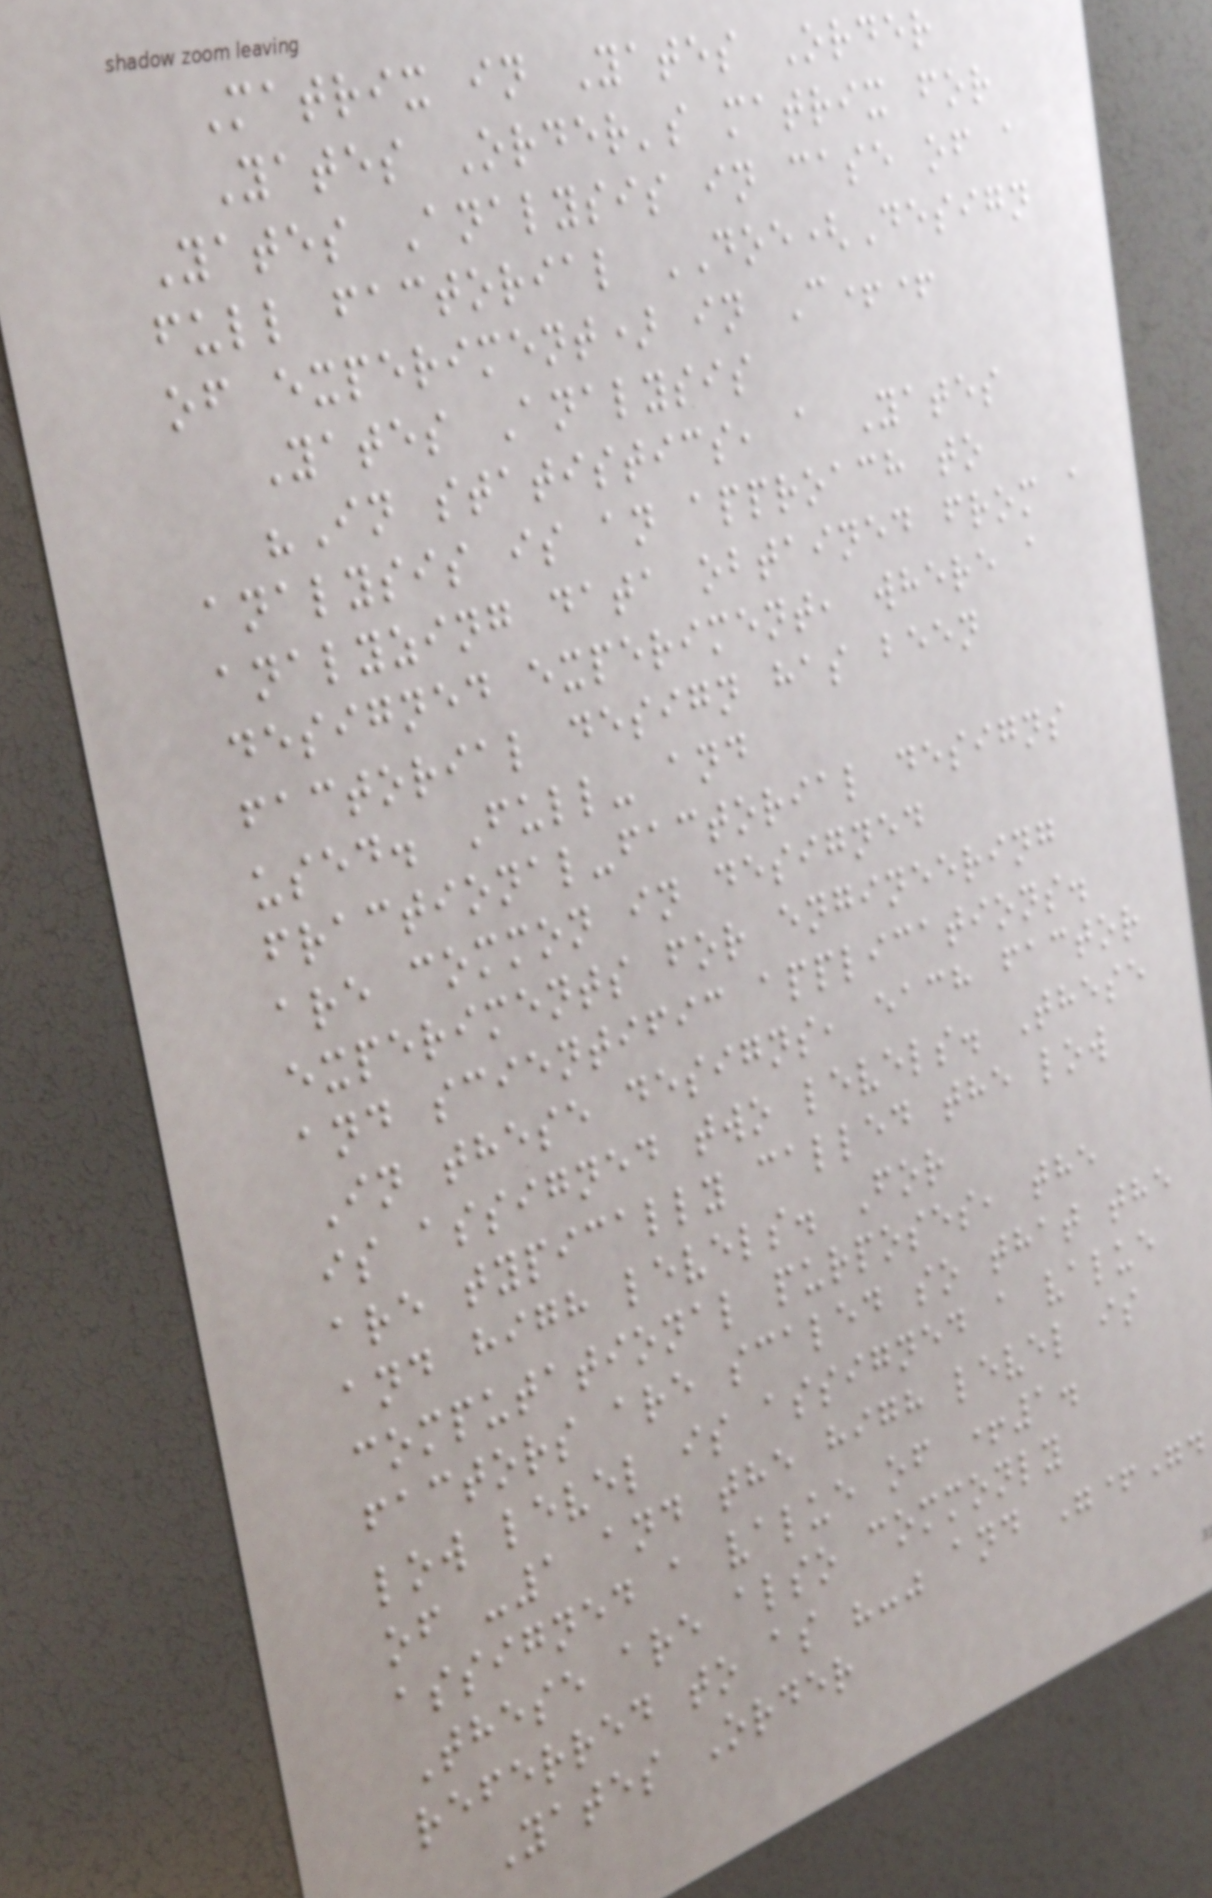Matrix in Yates Order
Yates Order's matrix for
Yates Analysis in case of a
full factorial DOE(Design
of experiment) in C++
Yates Analysis
"In statistics, a Yates
analysis is an approach to
analyzing data obtained from a
designed experiment, where a
factorial design has been
used. Full- and
fractional-factorial designs
are common in designed
experiments for engineering
and scientific applications.
In these designs, each factor
is assigned two levels. These
are typically called the low
and high levels. For
computational purposes, the
factors are scaled so that the
low level is assigned a value
of -1 and the high level is
assigned a value of +1.
These are also commonly
referred to as "-" and "+".
Yates Order
